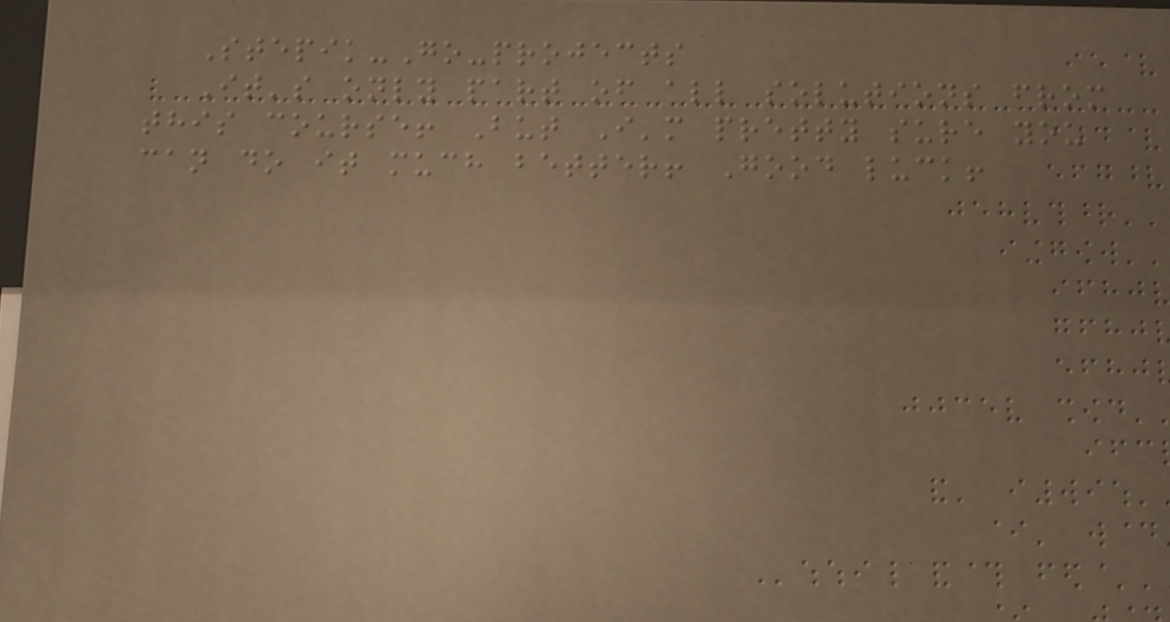Stepik-Go-projects
It's only part of all solutions from
this course! But I'm pretty sure you
can do it much better! Good luck!
